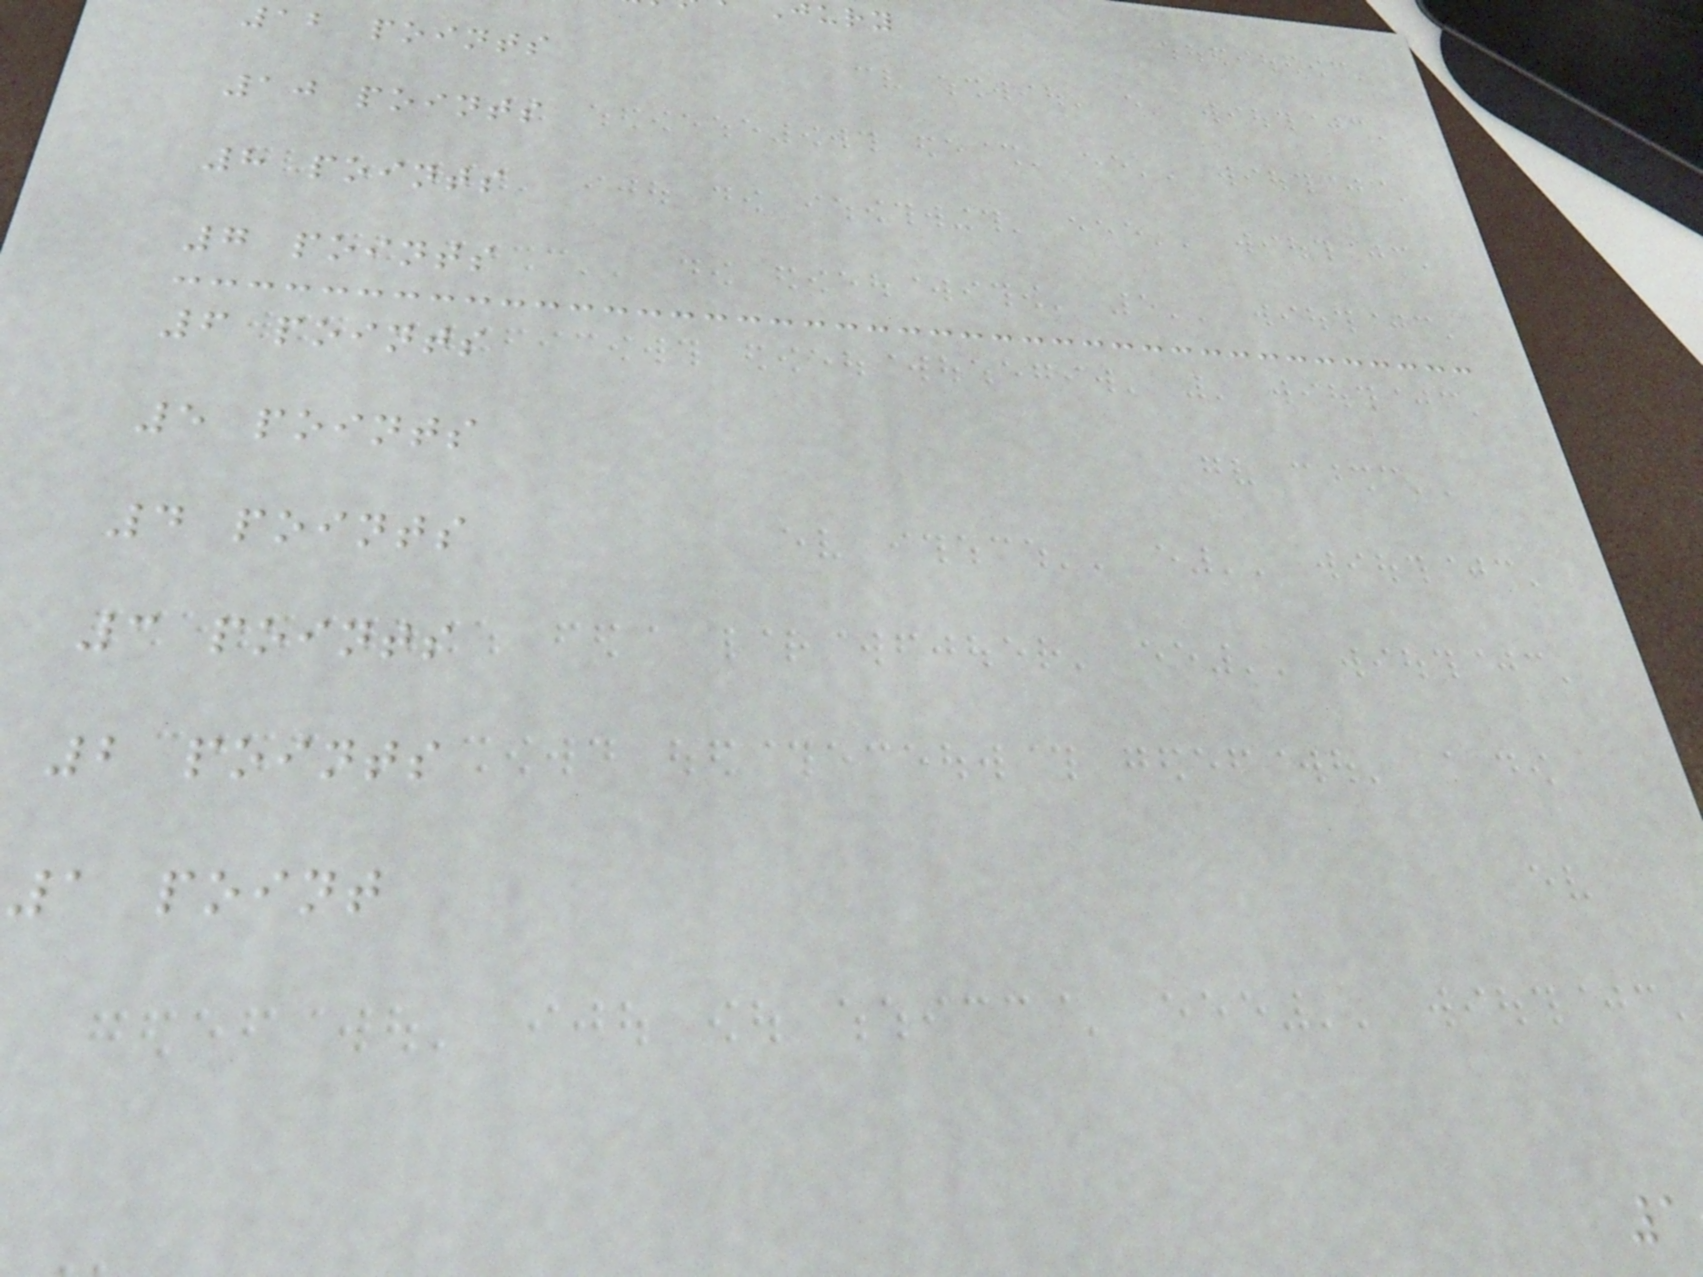12 points
10 points
8 points
7 points
6 points
5 points
4 points
3 points
2 points
1 point
